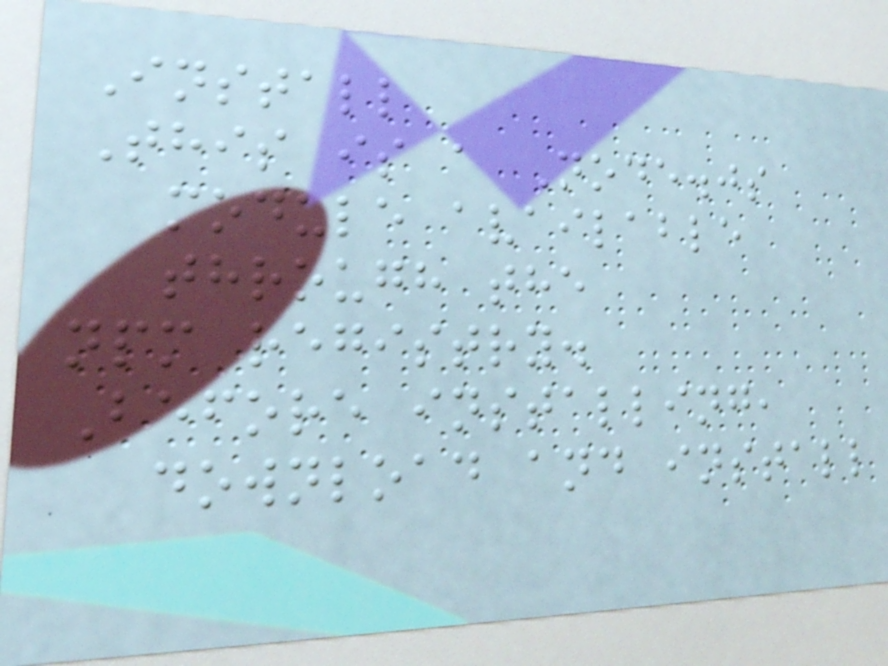Install
This is a Node.js
module available
through the
npm registry.
Before installing,
download and install
